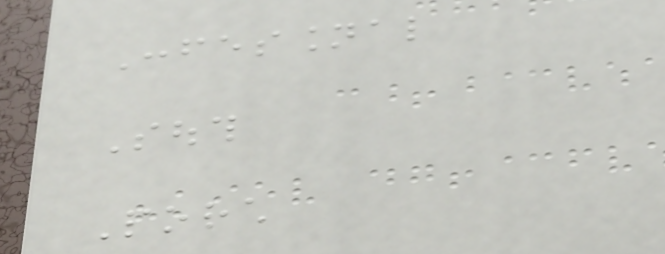Confessional
South
Porch
